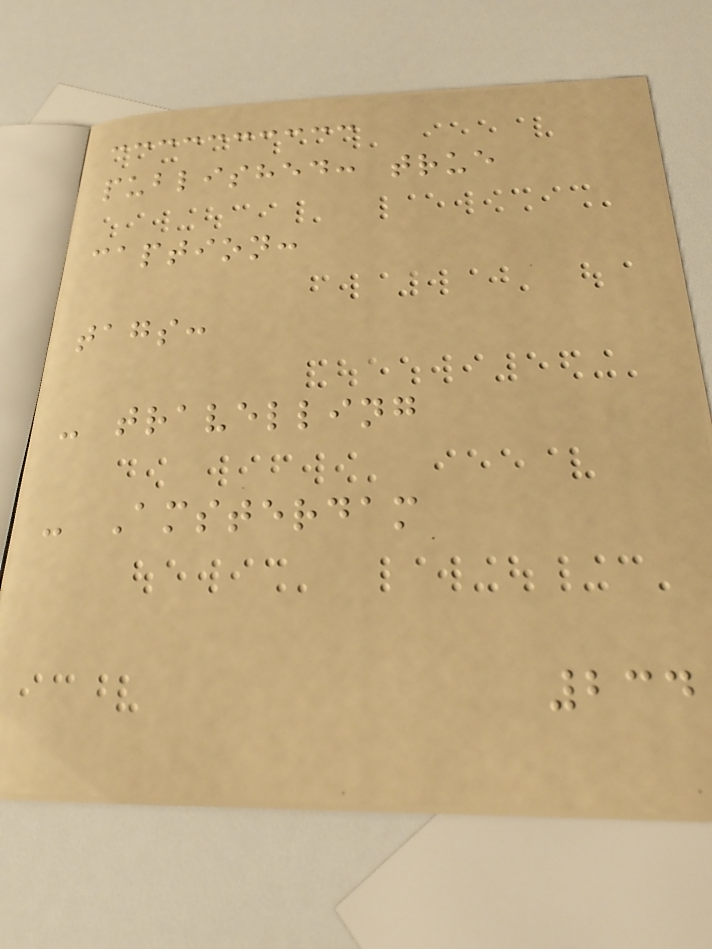published: true
caption:
tags:
- travelling
- Amsterdam
234
